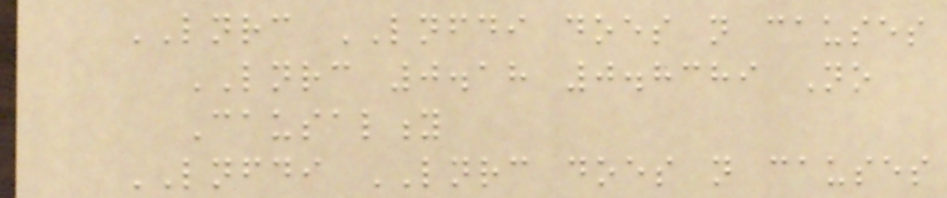LNRC LNFDI does not causes
LNRC 0.18 0.8389 No
Causality
LNFDI LNRC does not causes
